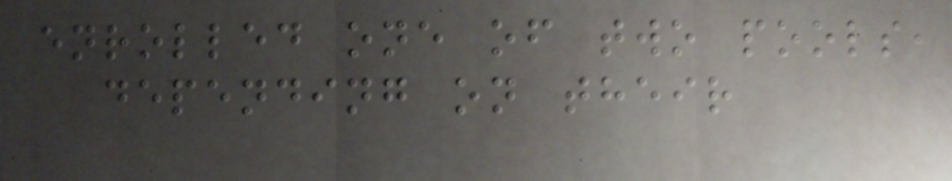enrolled one of two pools,
depending on their
